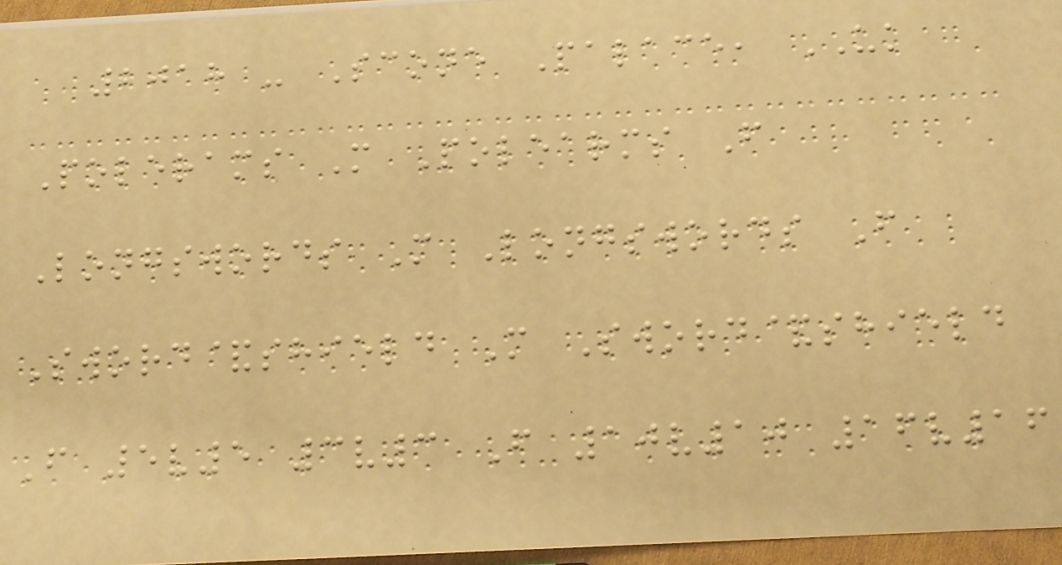2018 - Scone Palace, UK
Polerams M Polearms F
Longswords M Longswords F
Sword&shield M Sword&shield
F 5v5 3v3 F 10v10 16v16
